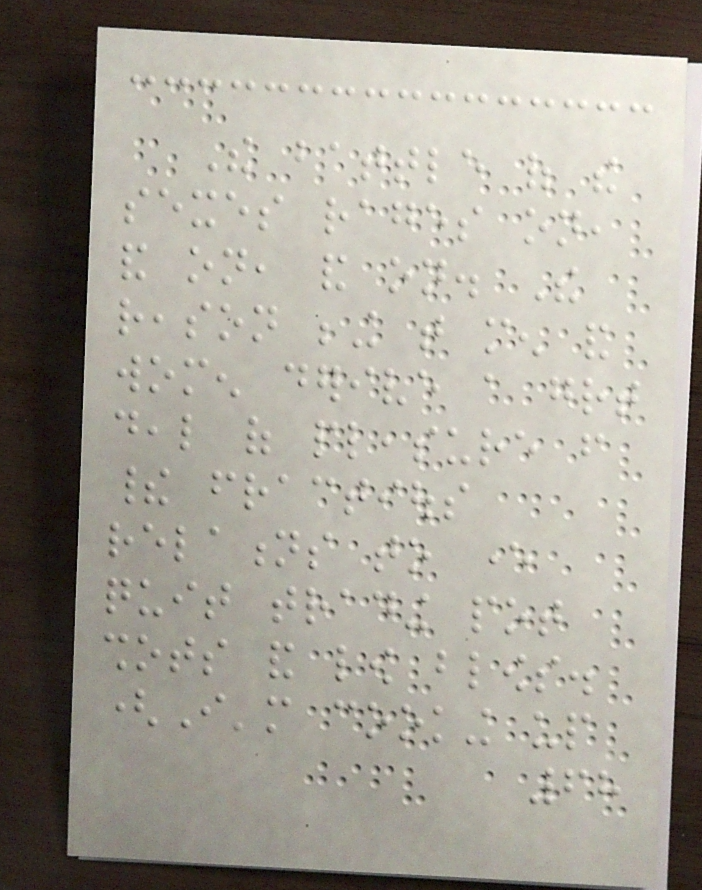The battle of the
sexes rages on,
and on, and on. The
reason being that men and
women derive a great
deal of pleasure from
their fractious
relations to ever
quit trading pot
shots and low blows.
(I'm cooking up
68
